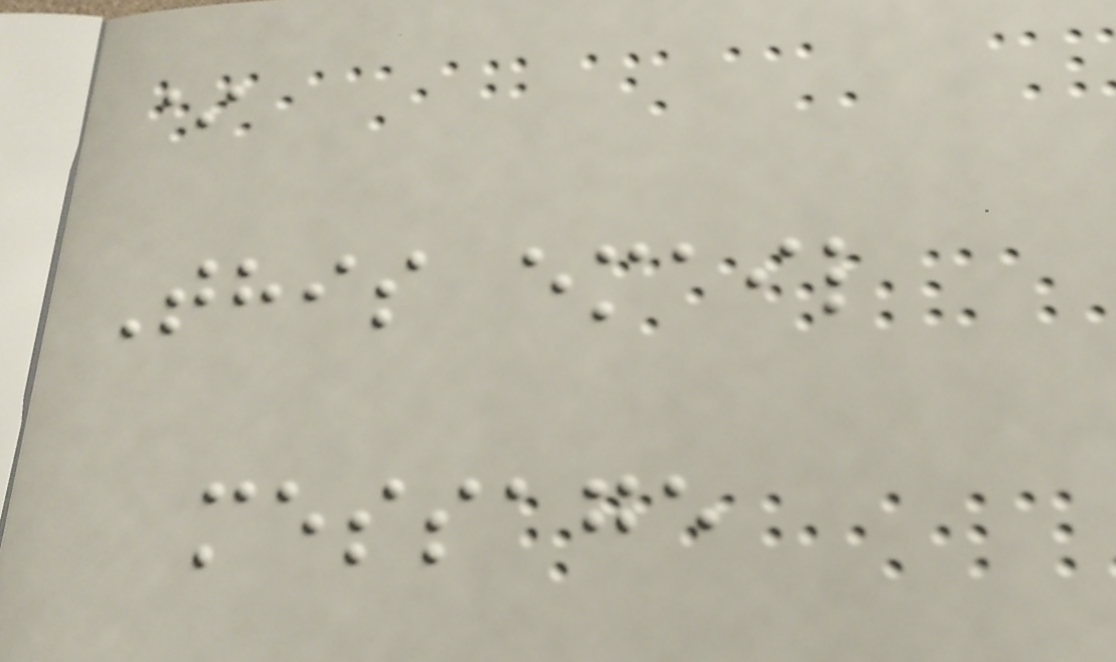*
This email
message
